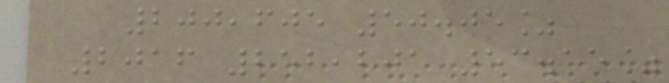200,605 50.05%
2016 252,201 53.15%
